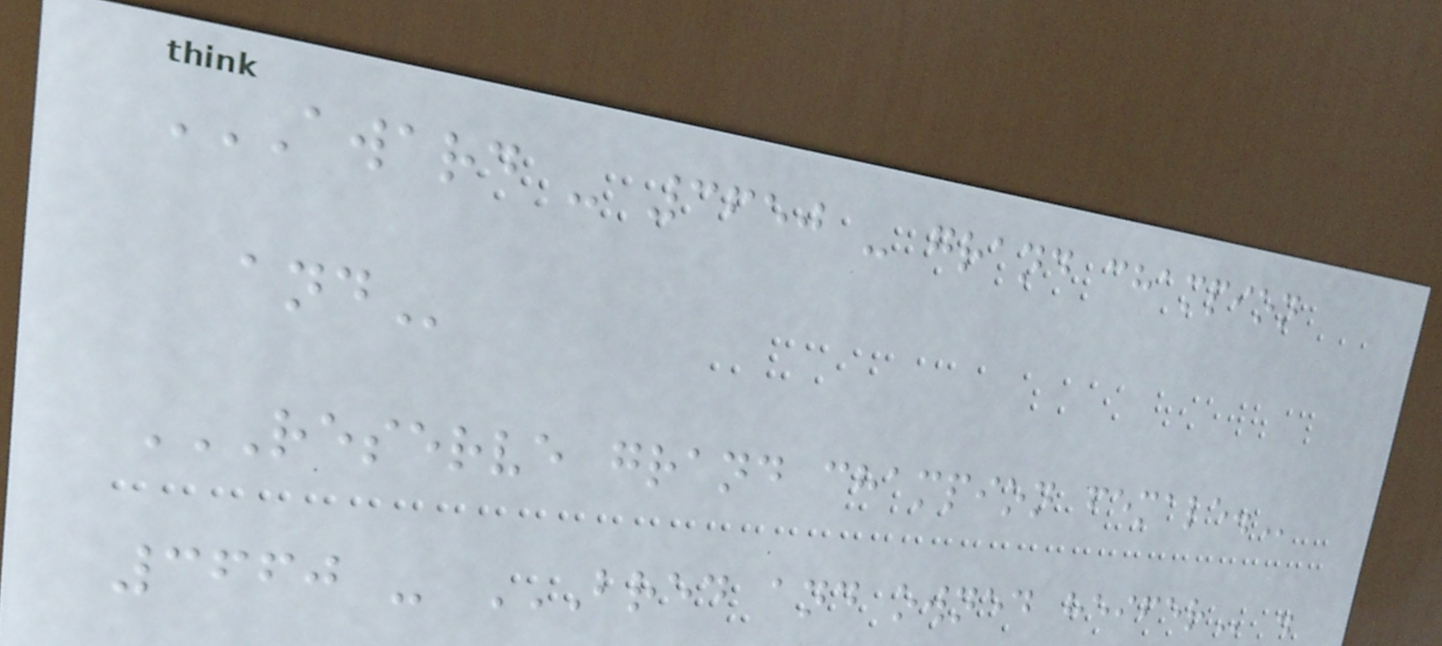AWARD - 3650 - GRAND CHAMPION
AND
RESERVE GRAND CHAMPION FEMALE.
3660 - BRED AND OWNED HEIFER .
